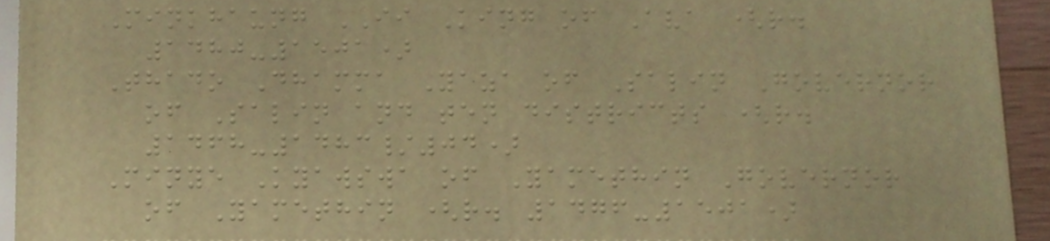Minkhaung II King of Ava (r.
1480-1501)
Thado Dhamma Yaza of Salin Governor
of Salin and ten districts (r.
1468-1483/04)
Minye Kyawswa of Yamethin Governor
of Yamethin (r. 1476-1501)
